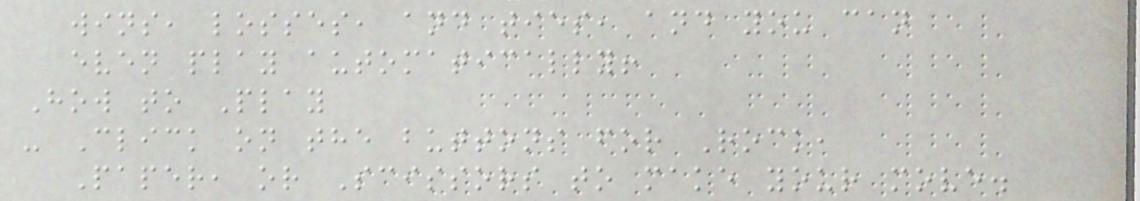wins, losses, and ties, and you can
even play automatically!
How to Play
- Click on the buttons for Rock,
Paper, or Scissors to make your move.
